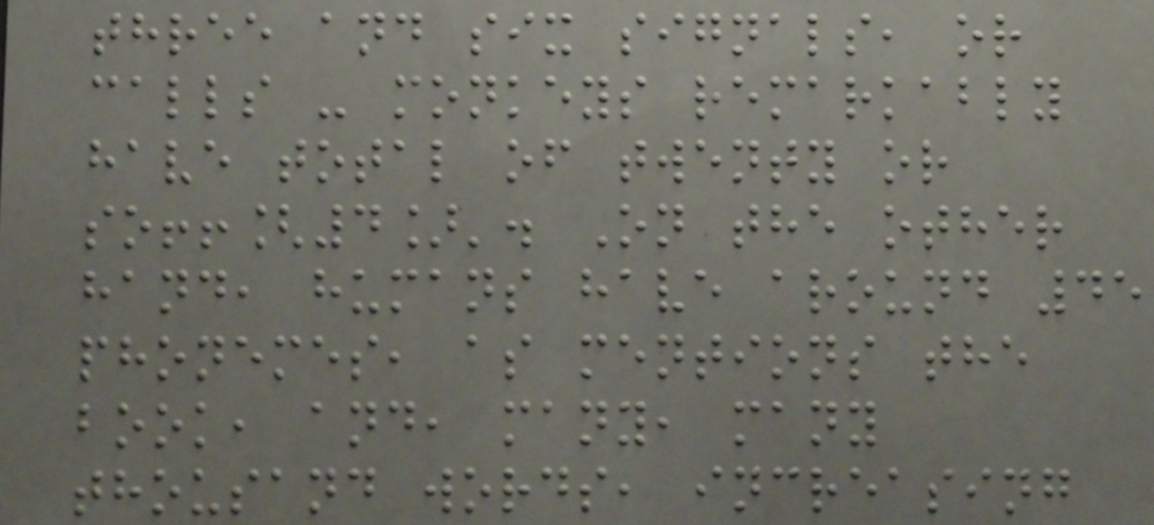three and six signals, or
calls - monkeys remarkably
have total of twenty or
so!![4]'. On the other
hand, humans have around 45
phonemes, as mentions the
book, and, many, many
thousand words, increasing
